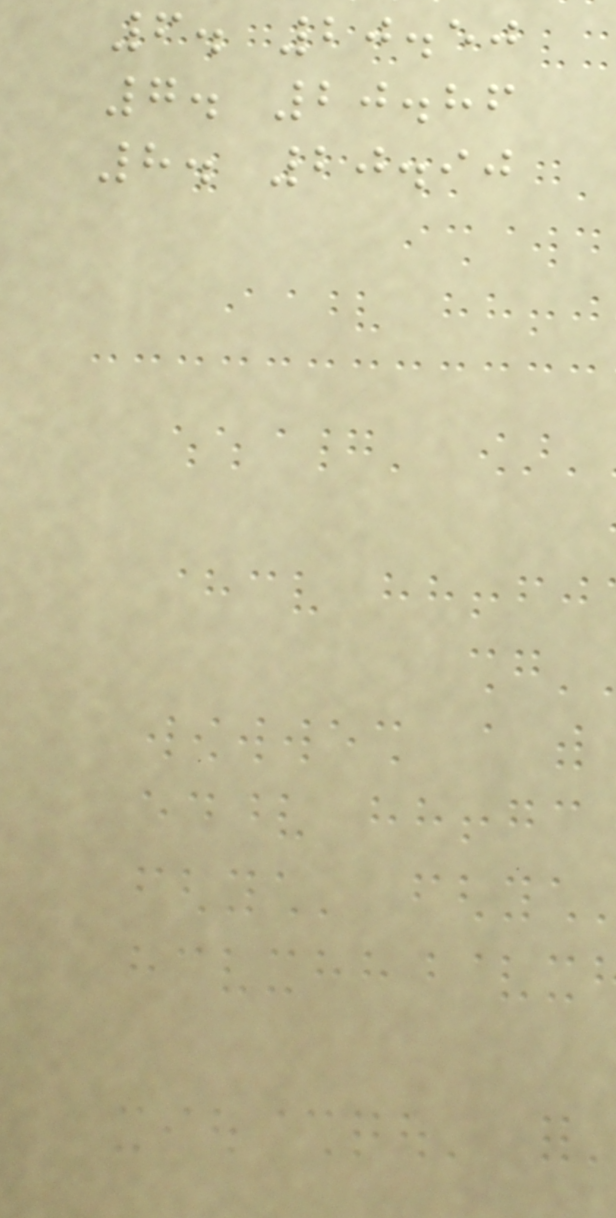6. 20.50
7. 20.86
8. 20.90
